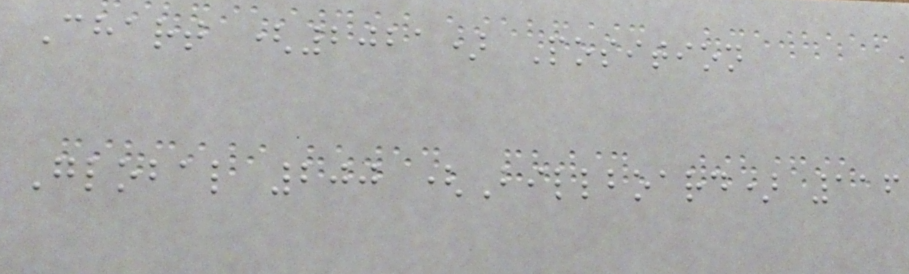Chart (2021) Position
Global 200 (Billboard) 116
